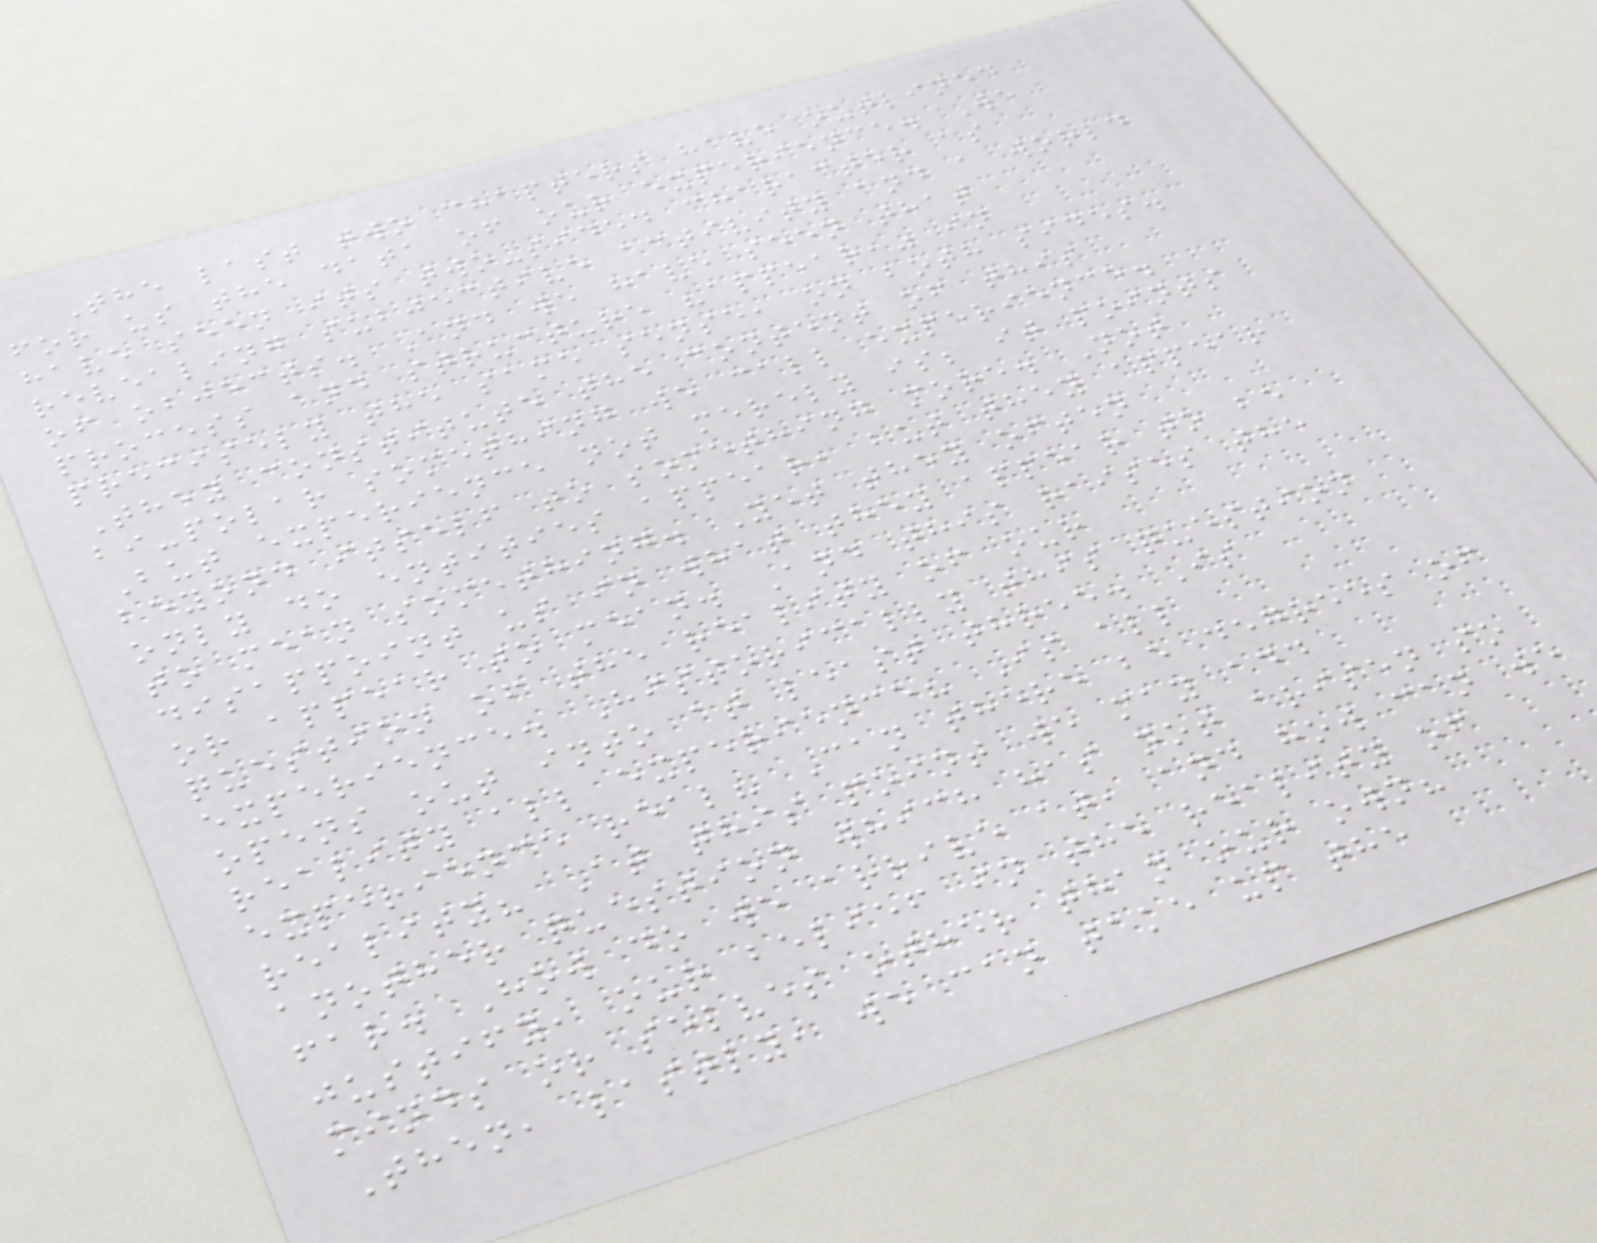The last two chapters have outlined
for us the data of our experience. We
have seen its two-sided character as
revealing subjective activity and a world
of objects. And we have seen that
process and structure "appear," in
precisely the same sense, on both sides.
They constitute the content of this
bi-polar something we call experience.
But experience not merely is; it points
beyond itself to something more. Not
only do entities appear, but they appear
to mean something. Yet they often
disappoint us in what they appear to be
or appear to mean. And this raises the
question of the reality of our
experience. Historically this question
opens out into at least three. Is
reality all experience? Is all
experience real? Can there be degrees of
reality? At this point we may add
another question which has not arisen so
far. How do we arrive at, and how can we
justify, our belief in the reality of
minds or selves other than our own?
Then, lastly, we can take up the
